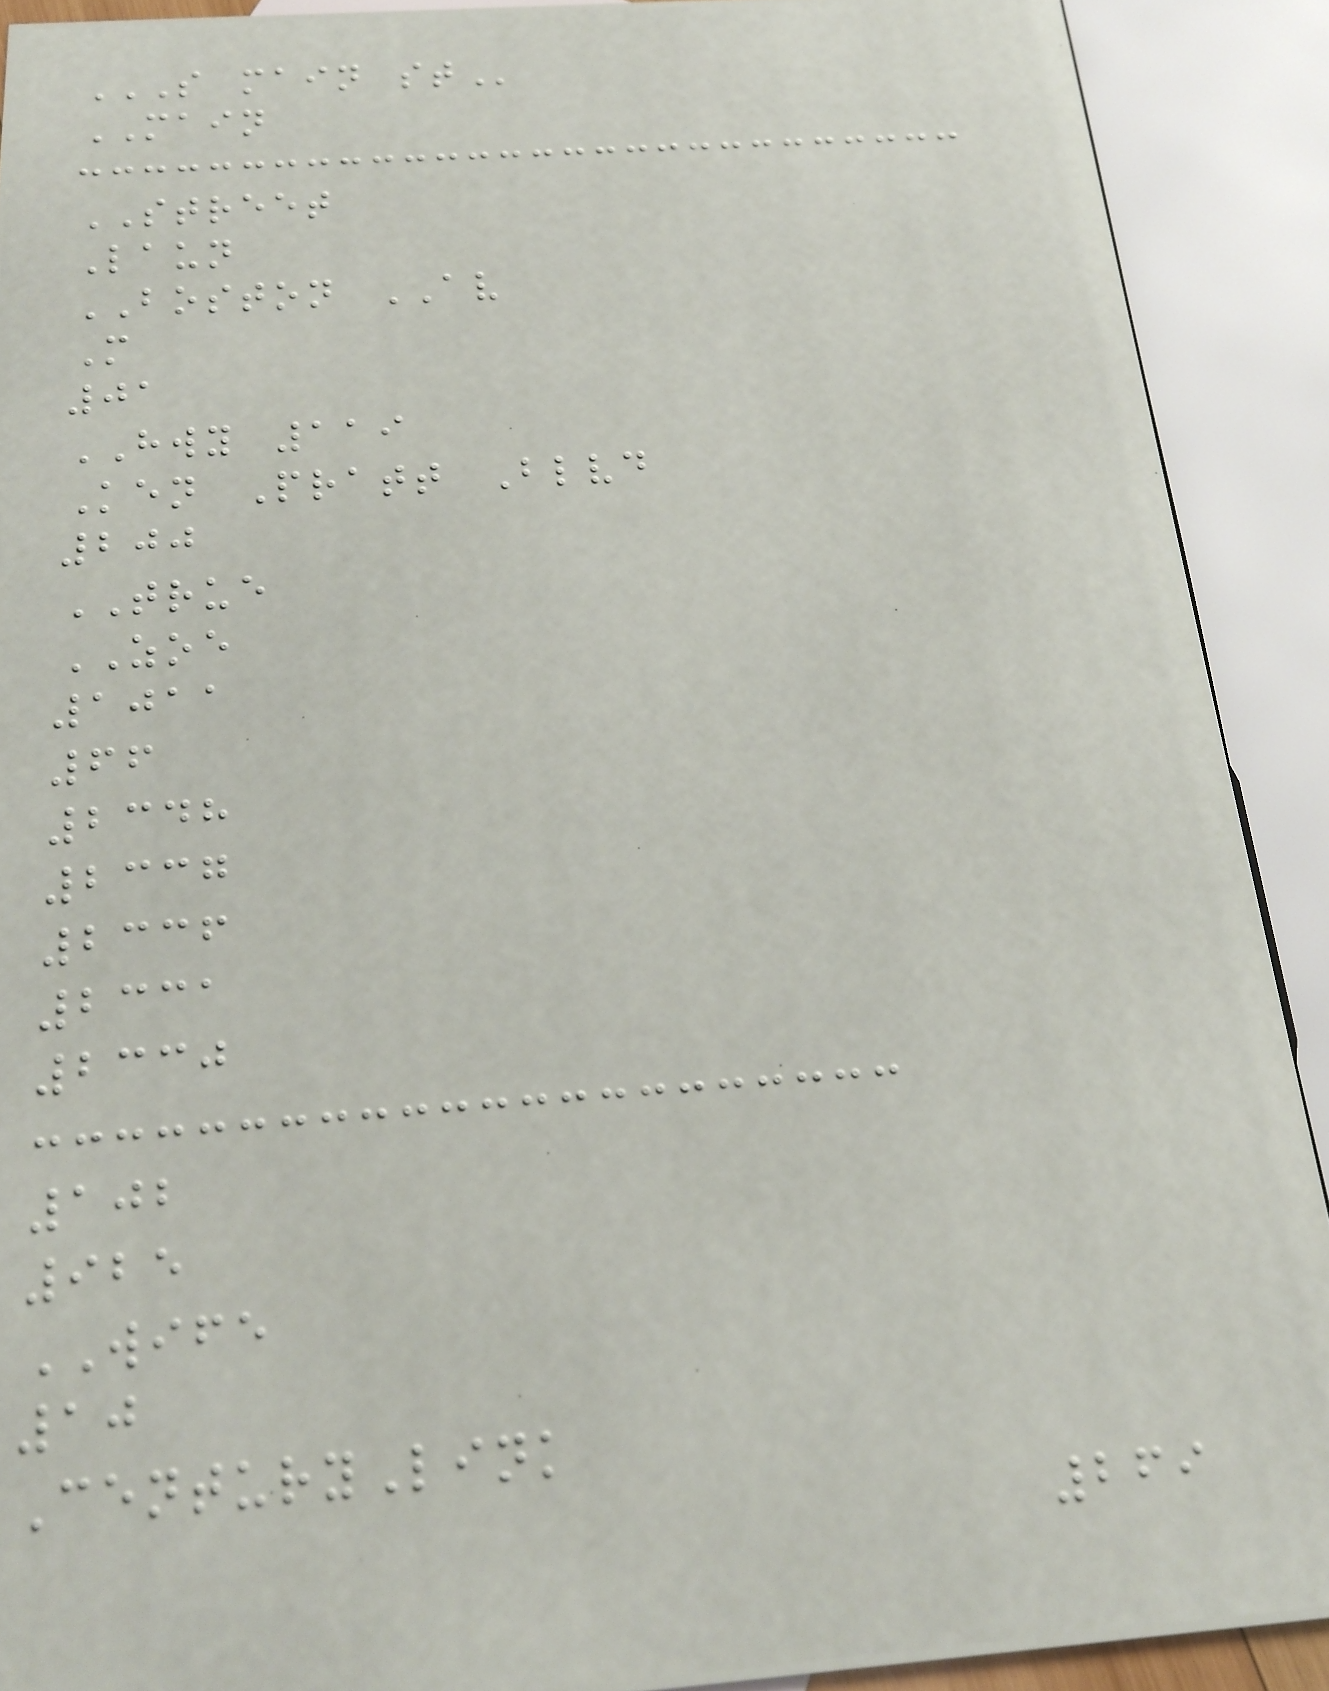S MAIN ST
MAIN
STREET
Laun
BOSTON AV
M
01
HWY 119
Ken Pratt Blvd
200
TRUE
ZOE
1011
66
2348
2337
2336
2331
2330
102
925
WIFE
10
CenturyLink
269
